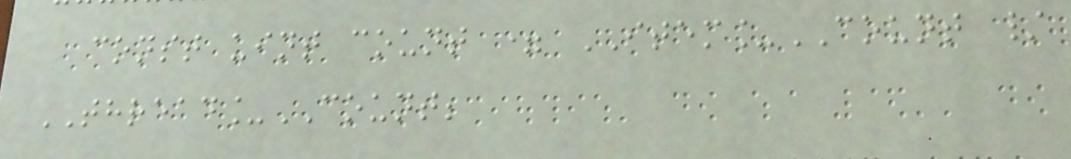const uint count = ITEM_COUNT /
THREAD_COUNT;
